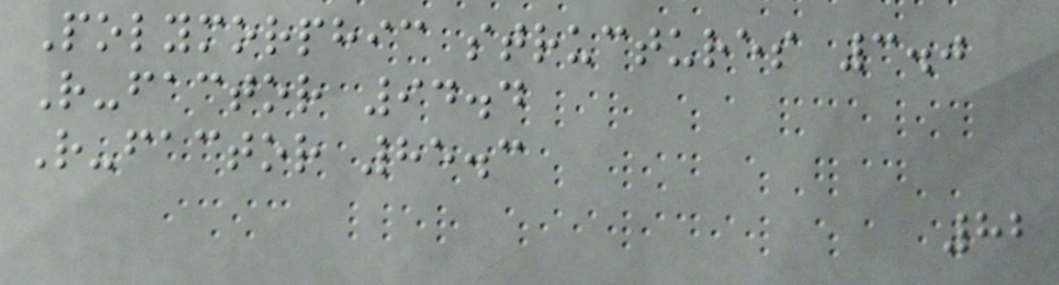Polymorphic structures 3.0
R-factor 94.4
R-factor 85.3
82
